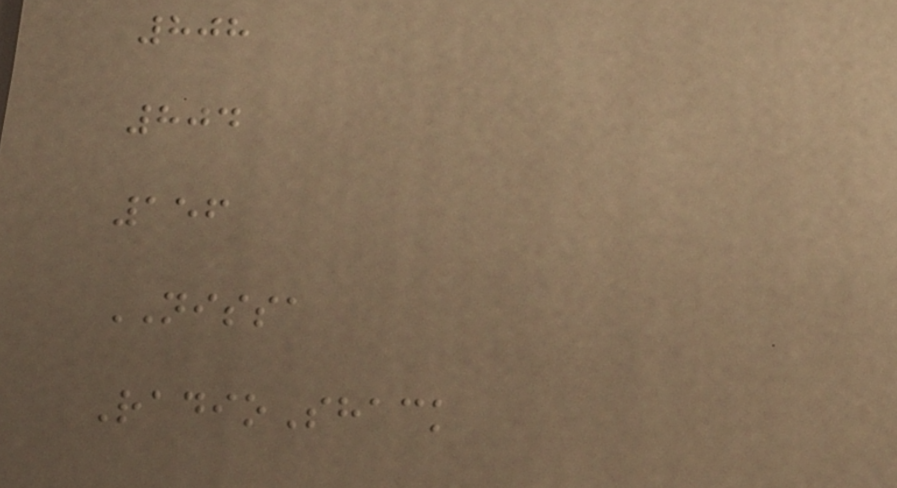808
804
156
NISSA
RadioShack
